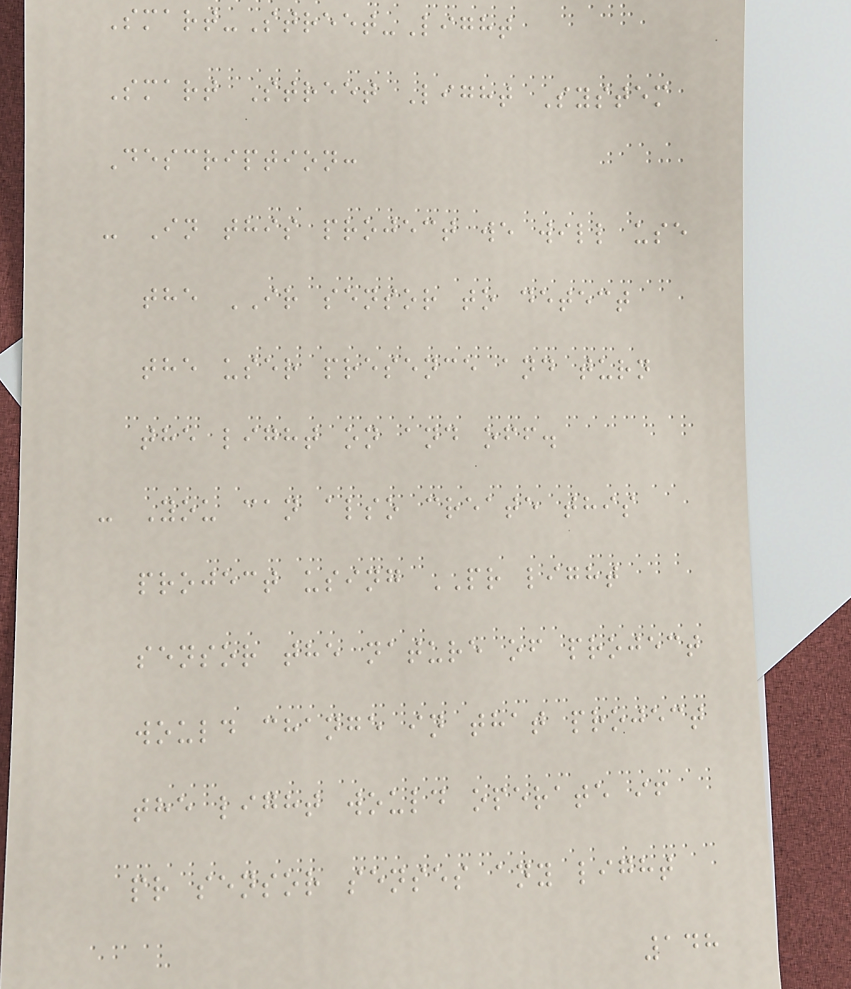Smart-Street-Light
Smart Street Light System
Description:
- In this project we will use
the IR sensor to detect
the user presence and turn
the light on and off.
- You can also create this
project using PR light
sensor the nature of project
would change in that project
the light would operate if
pr sensor senses any light
148
